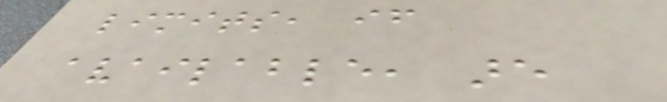limits, if
available, are
